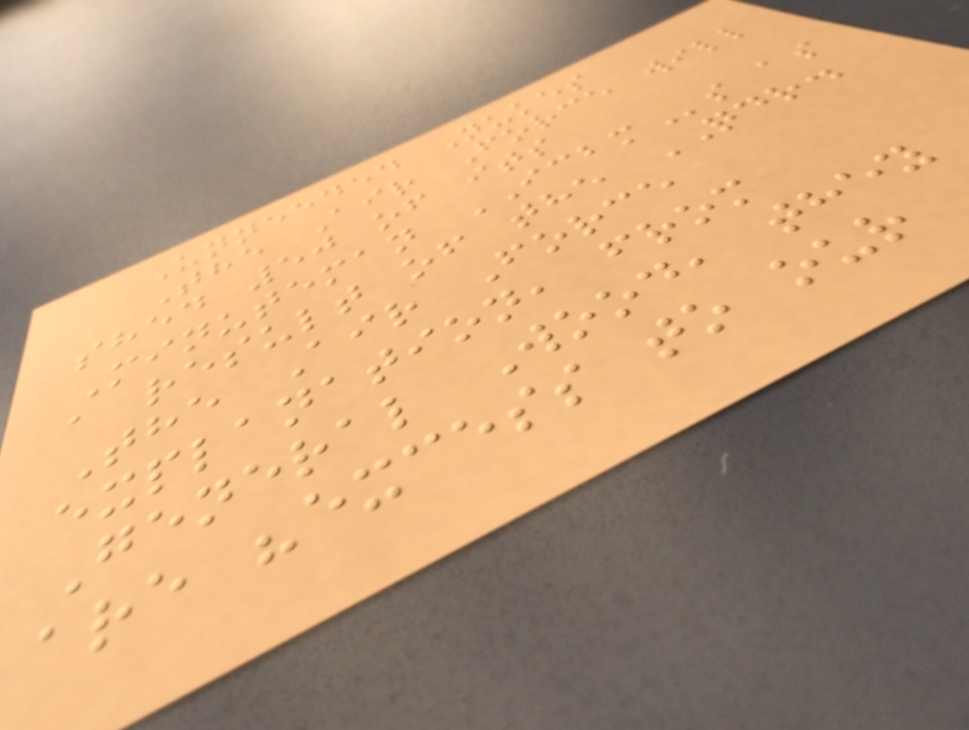Unneeded Nukes
The Air Force will
shed 50 of its
Minuteman ICBMs as
a result of the QDR.
The Air Force
explanation, from
General Wood, they
are "excess to our
